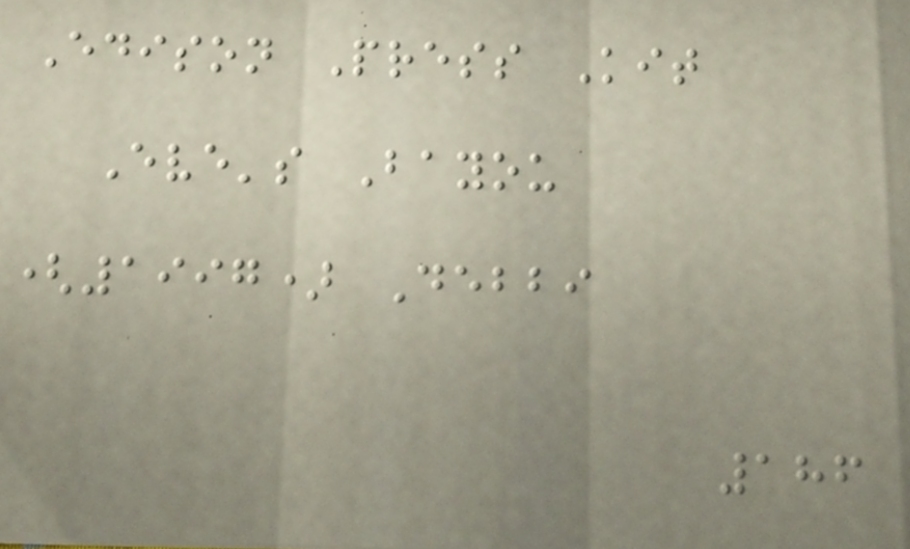Edison Press Kit
Eve's Bayou
(1997) Debbi
186
